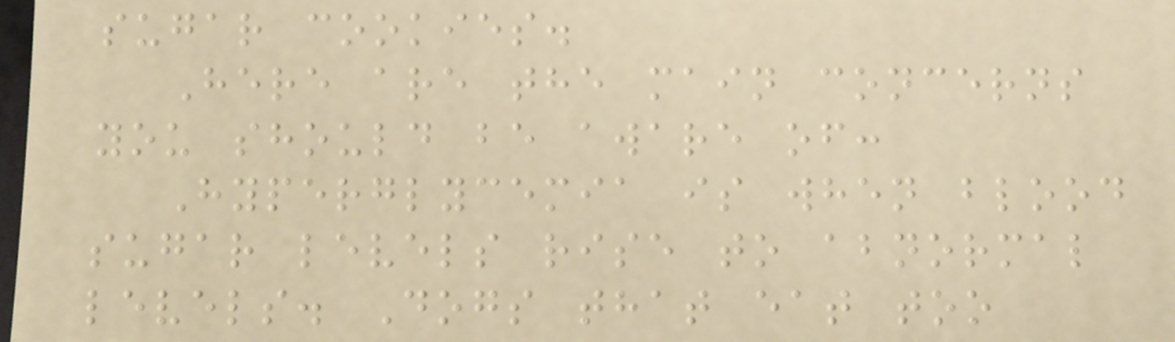sugar cookies.
Here are the main concerns
you should be aware of:
Hyperglycemia is when blood
sugar levels rise to abnormal
levels. Dogs that eat too
